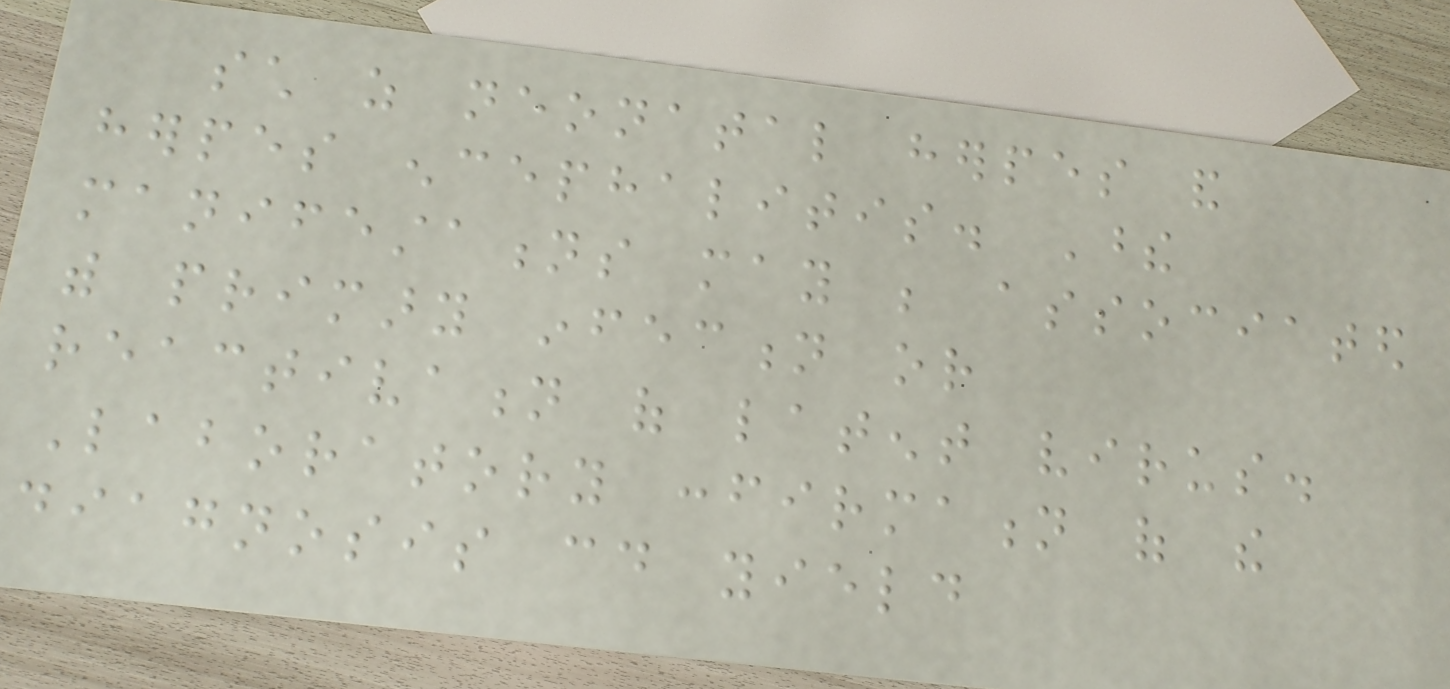such as neonatal herpes and
herpes encephalitis. These
manifestations may be associated
with primary infection or
reactivation of latent virus.
Laboratory confirmation of the
diagnosis could yield
